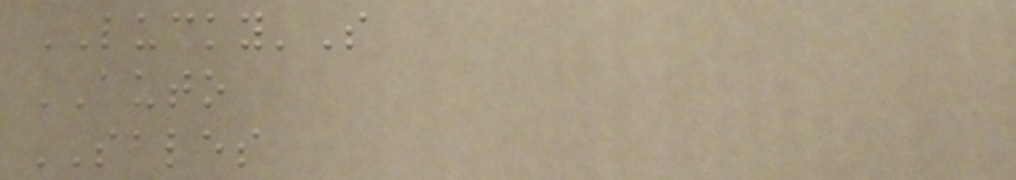LUCKY'S
AUTO
SALES
